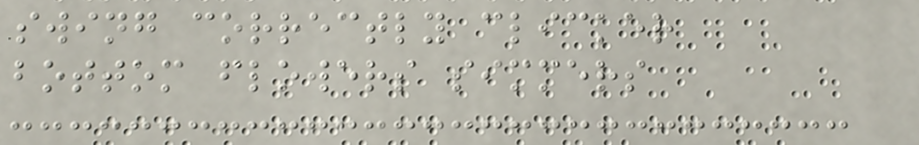swing correctly clicker
bottom flowers simmers
